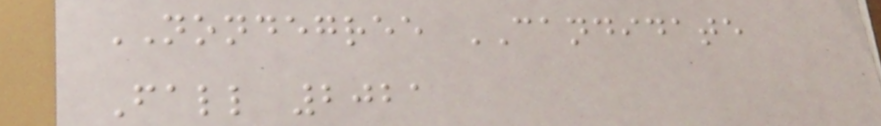NONDEGREE CANDIDATE
Fall 2021
